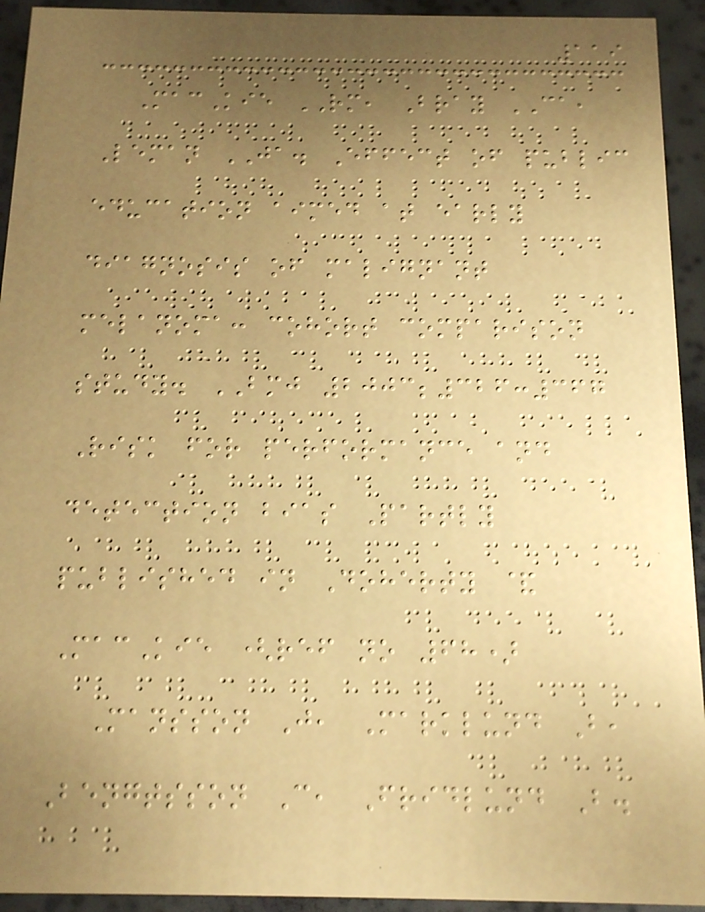119
MacKie RM, Bray CA,
Leman JA. Effect of public
education aimed at early
diagnosis of malignant
melanoma: cohort comparison
study. BMJ 2003;326:367
Risk for performance and
detection bias Partly
published in Doherty &
MacKie (ref no 68)
Mansson J, Marklund B,
Bengtsson C, Fridlund B.
